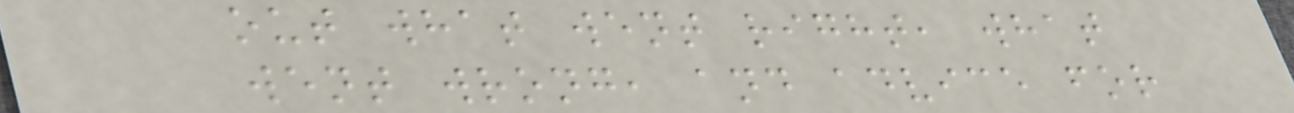out what went right, what
went wrong, and advice for
